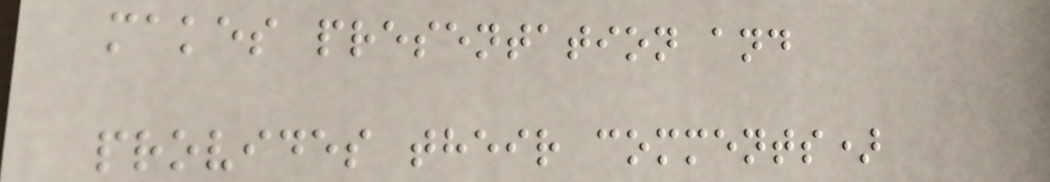makes presentation and
provides their comments)
